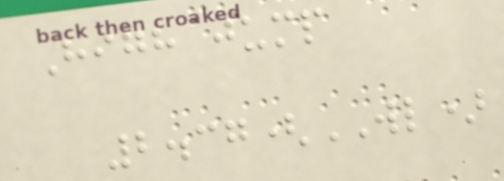High jump
2.37(WL)
